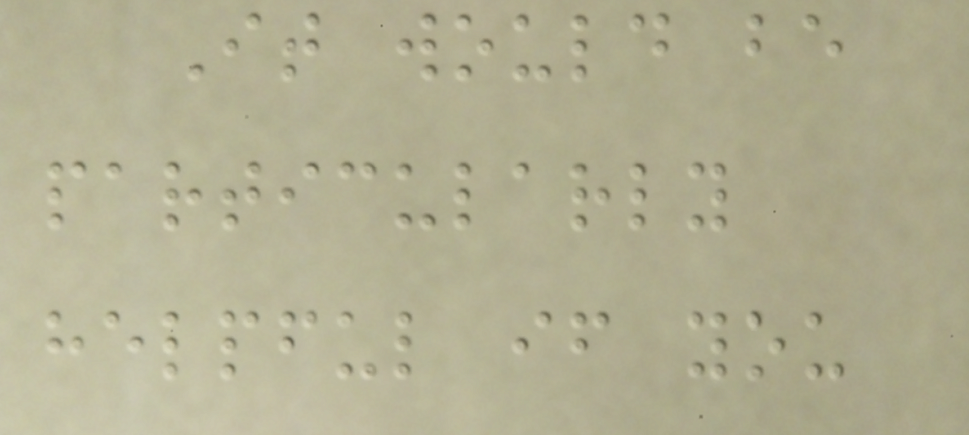It would be
particularly
helpful if you
